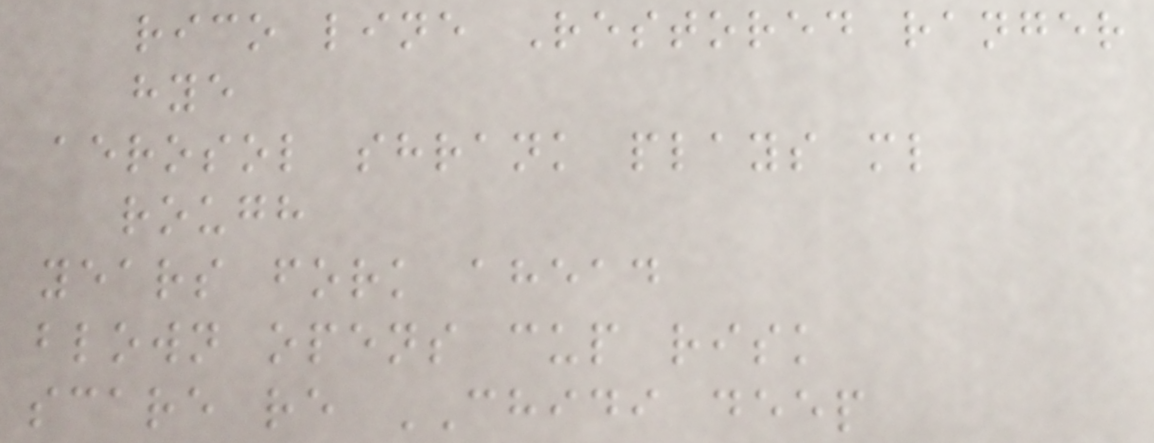rico line Restored ranger
hye
aerosol shrank plays ml
rough
years fork ahead
blown opens cup risk
scare re CHIDI deep
